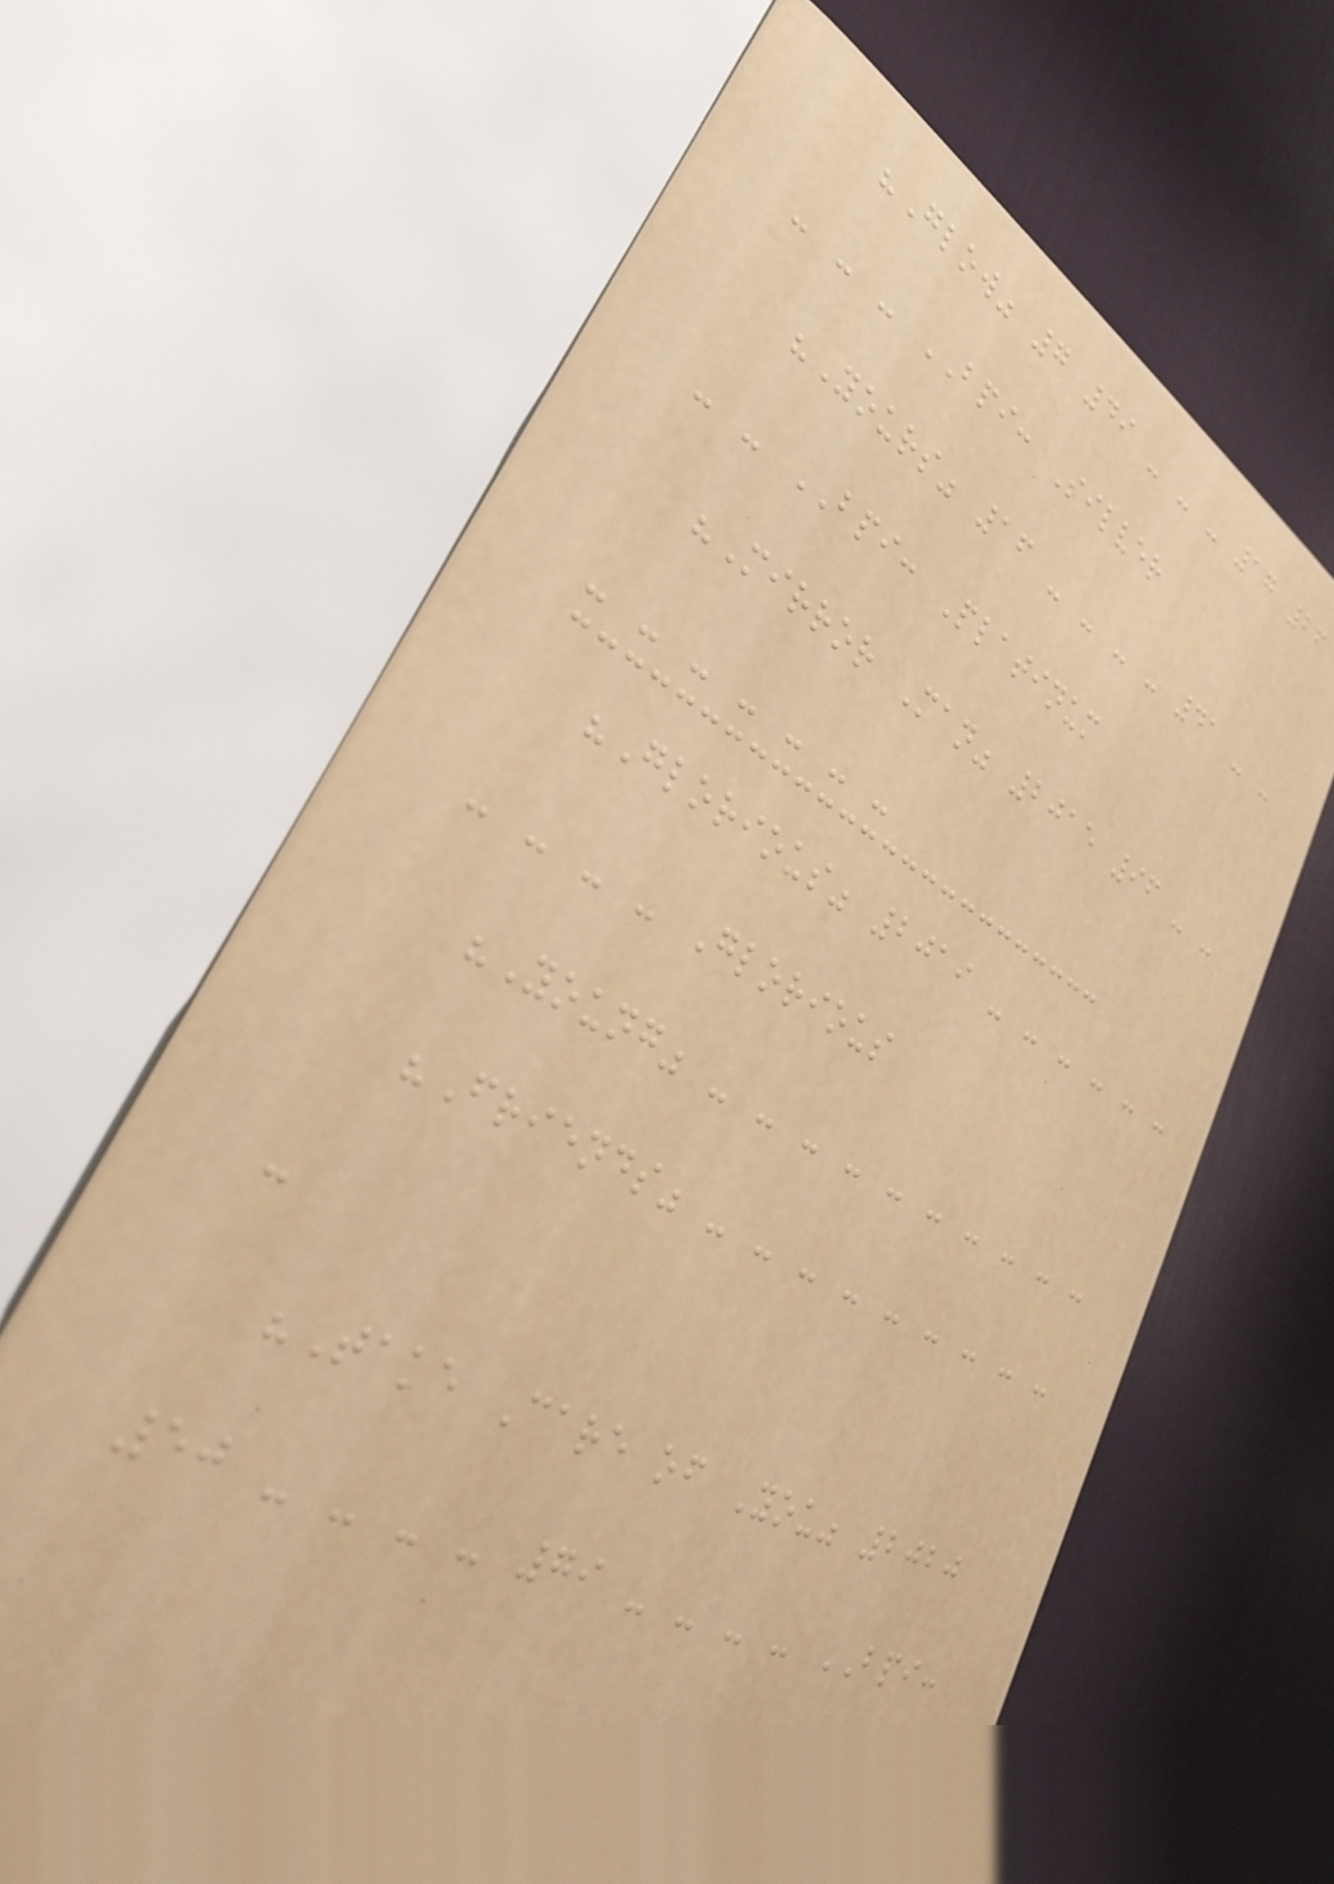"Glow" 7 49 - - - 17 26
- - - BPI: Silver
"Yours" 16 - - - - 41 - -
- - BPI: Platinum
"Mirror Man" 2015 96 - -
- - - - - - -
"Glorious" 2019 - - - - - -
- - - - Glorious
"Young" - - - - - - - - - -
"Friends" - - - - - - - - -
-
"Take Care of You" 2020
50 - - - - 79 - - - - BPI:
